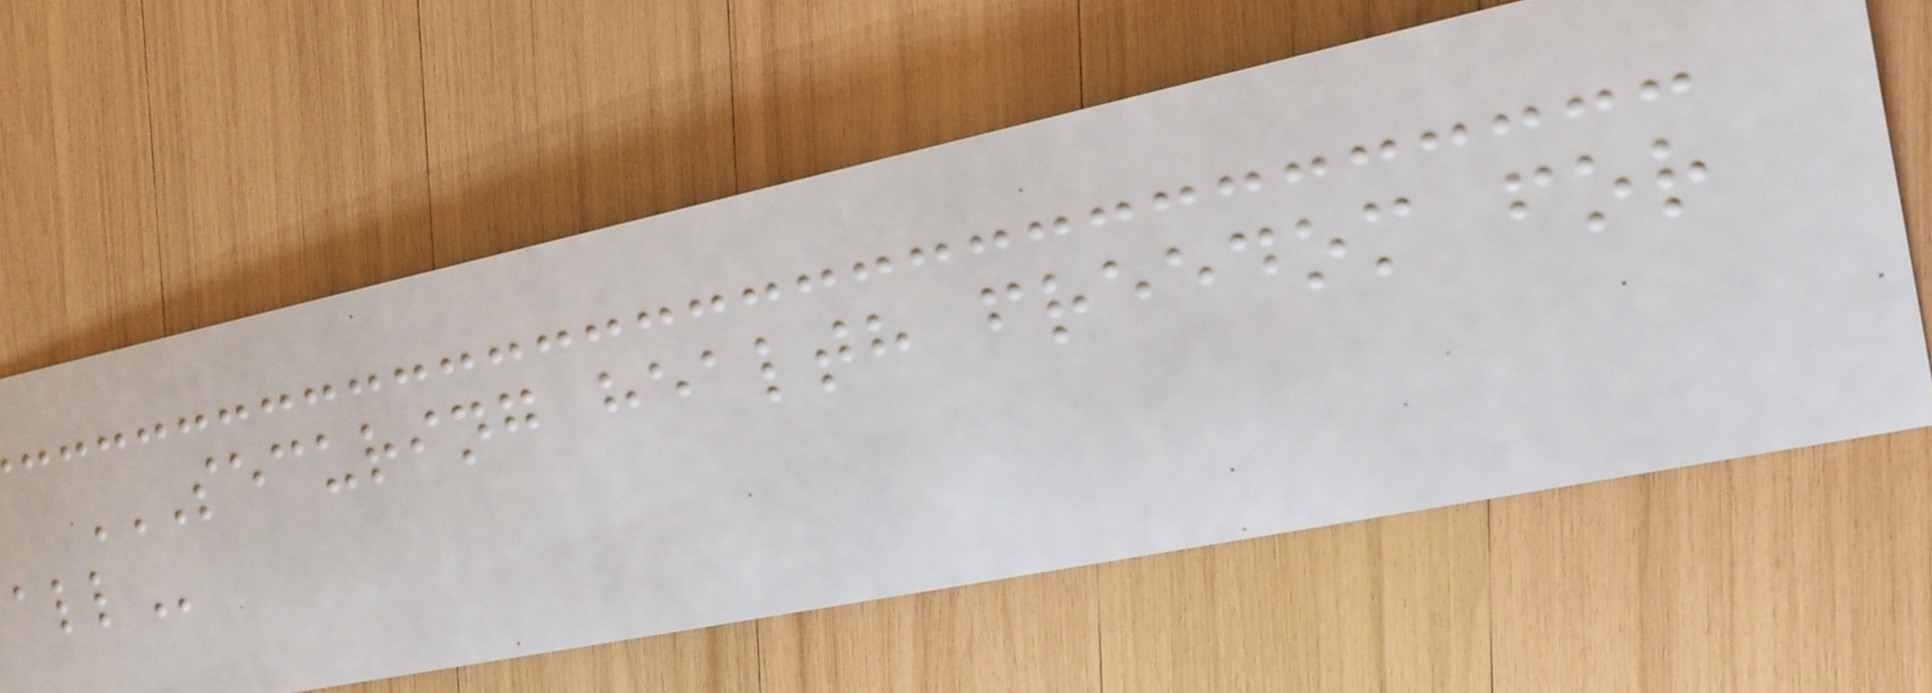SECURING HEALTH FREEDOM FOR
ALL
